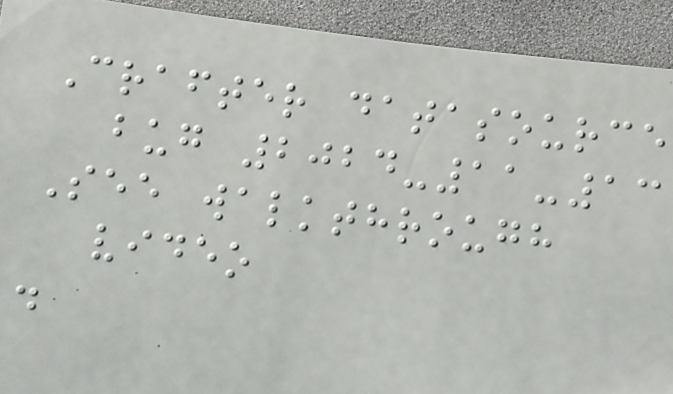Crafter datasource
bug 2024-11-13
See walkthrough
video
.
